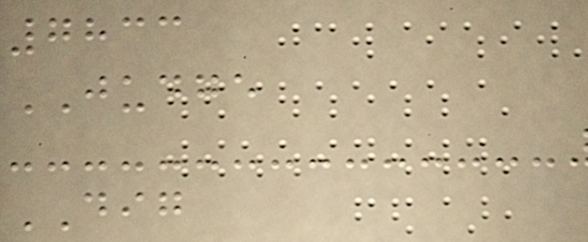7833
JUDGE
DIG
